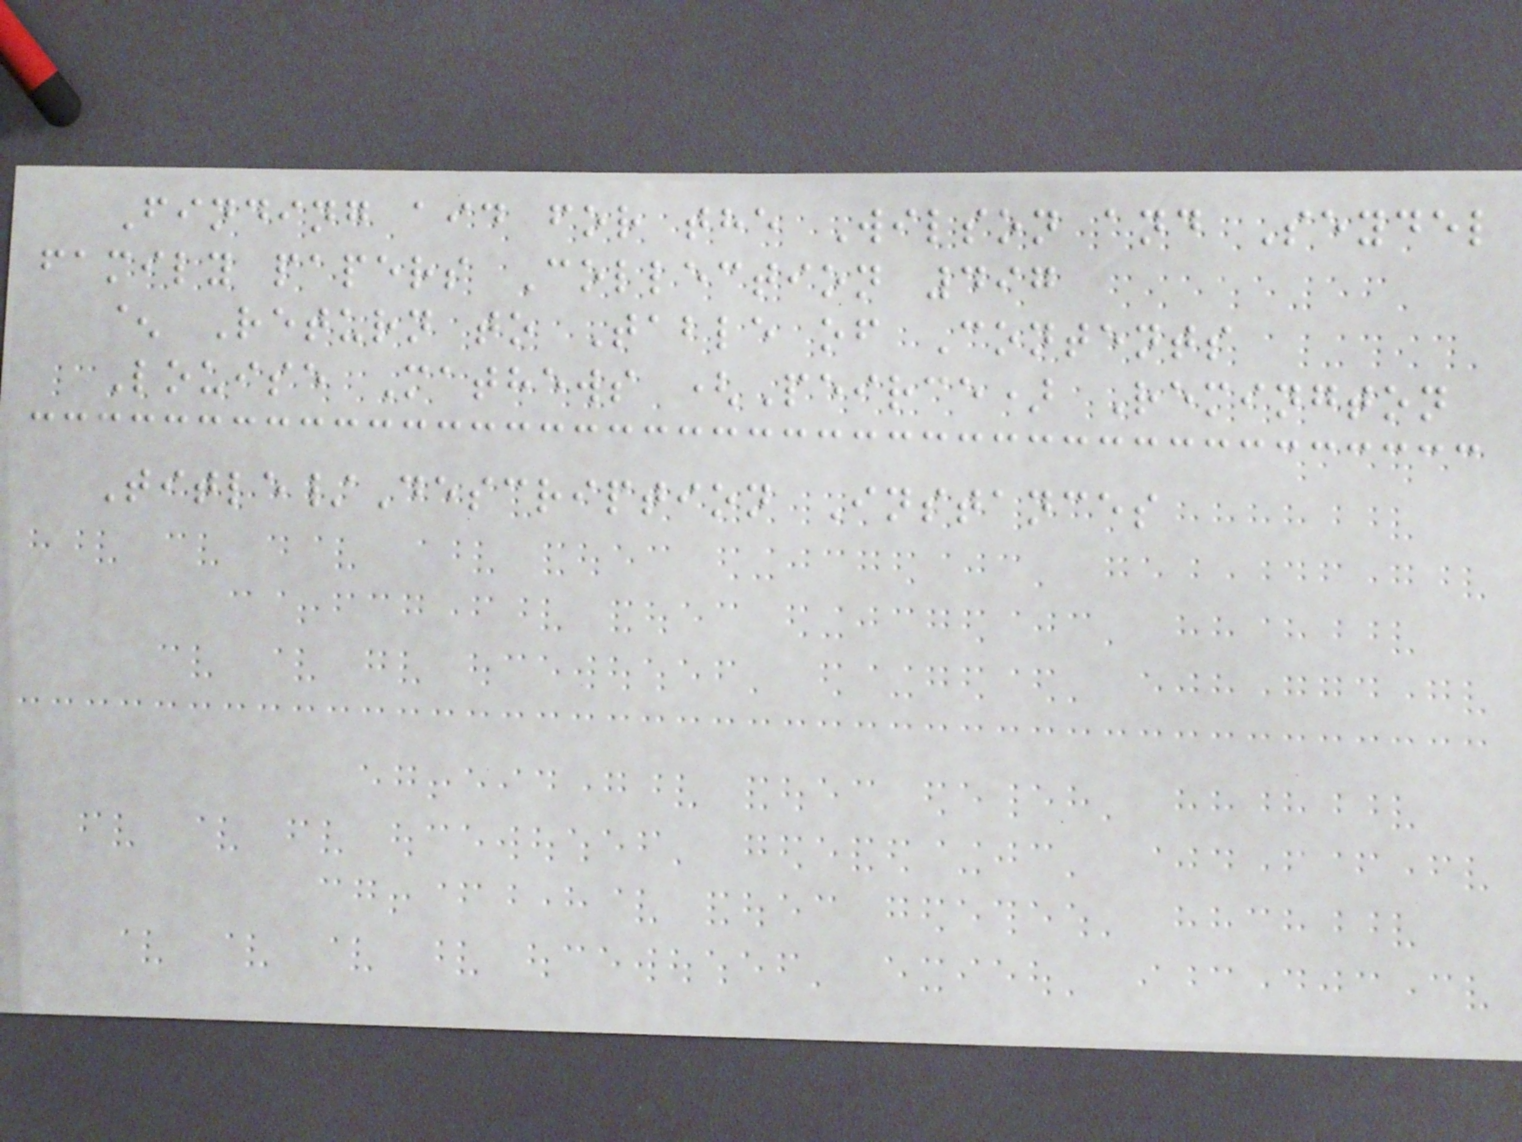Finding aid for the Wilson and Seydel
family papers Collection 497
^ Return to Table of Contents
Louise Mathews (Peirce) Remington
Title/Description Instances
